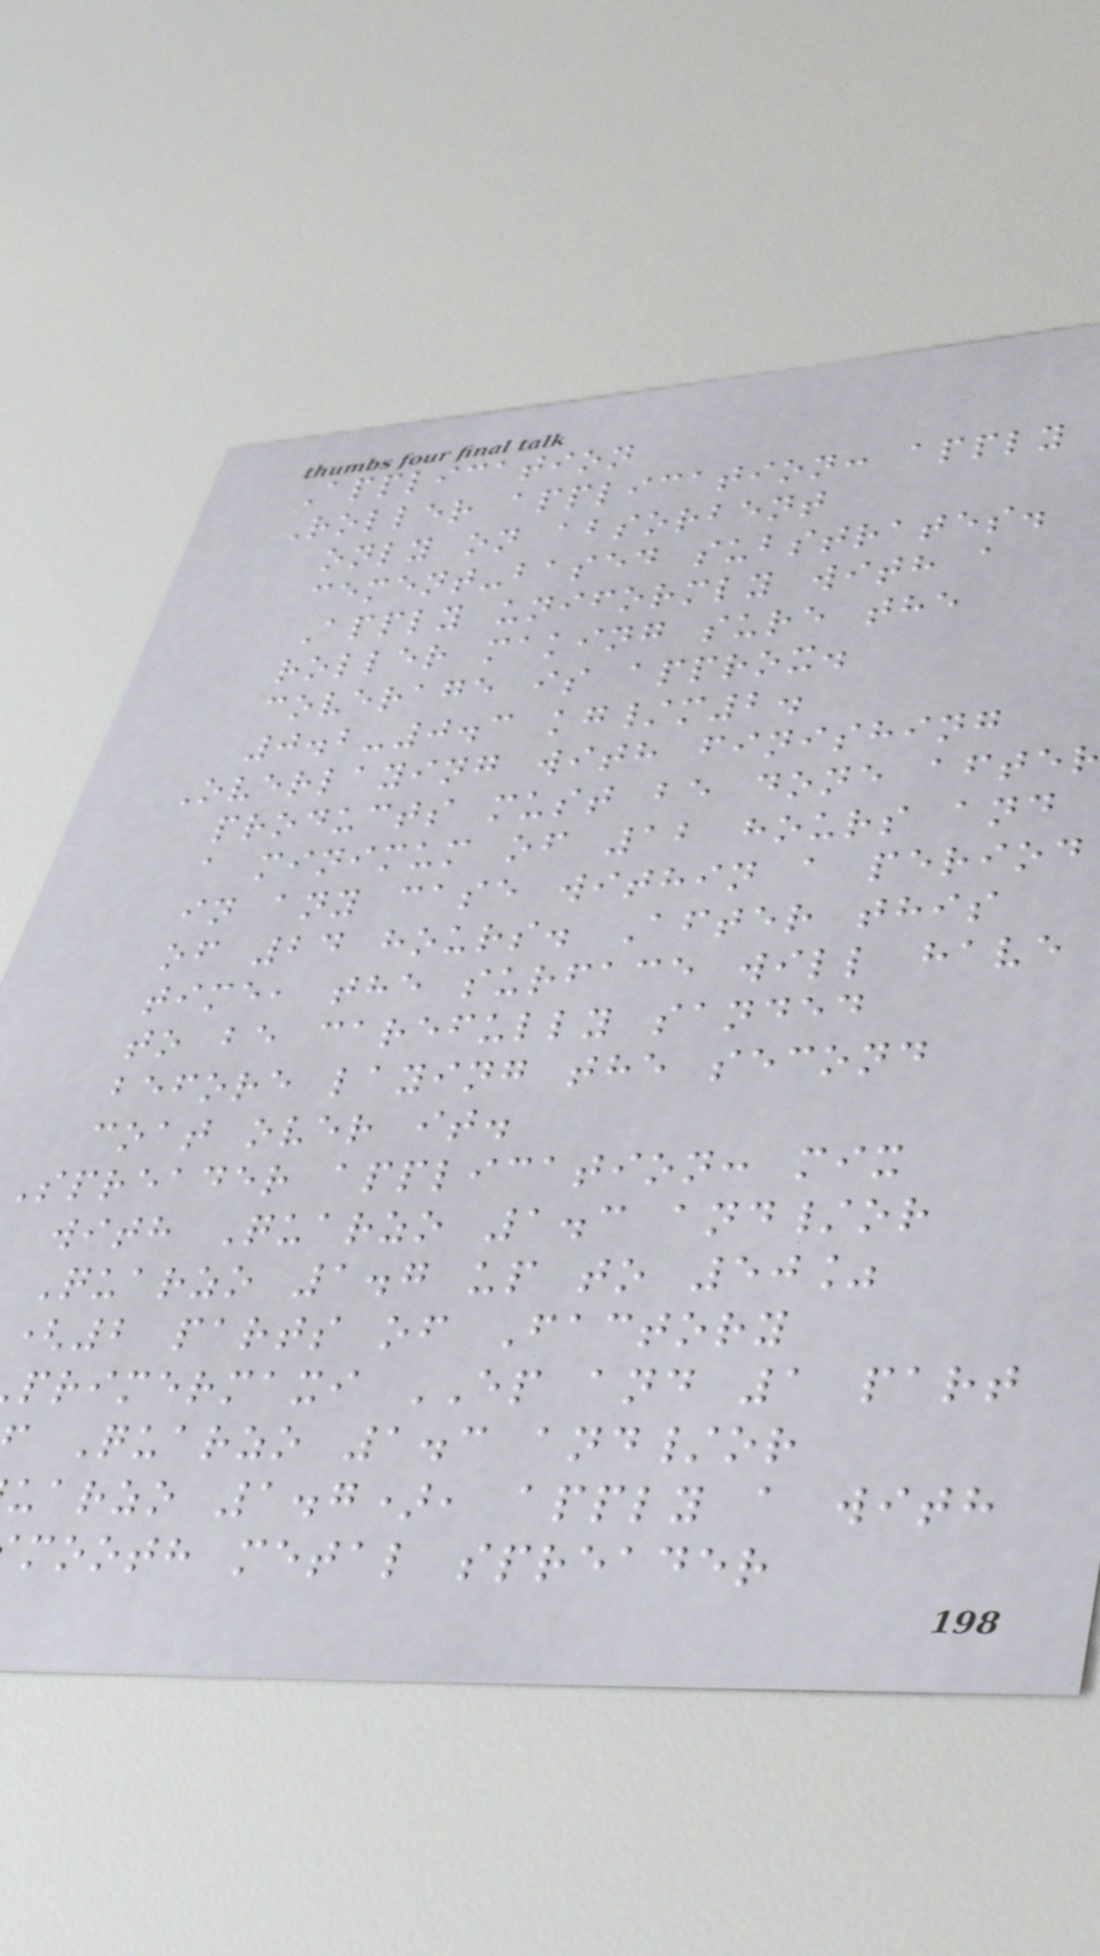Application
Roller application: apply
only on absorbent
cement-based substrates.
Apply uniformly with a
roller making sure the
coverage is approx.
0.2-0.3 kg/m2.
Overlaying with finishing
products must be done afte
a minimum of 12 hours and
in any case within a period
of 24 hours. After this
time, the surface will have
to be carefully sanded
before laying the second
coat over it.
Spreader application: mix
with Quarzo 1.3 and/or
Quarzo 1.7 up to 50%
(2 parts of Factory
primermaxi EP and 1 part
Quarzo 1.3 and/or
uarzo 1.7), apply a with
mooth metal spreader
